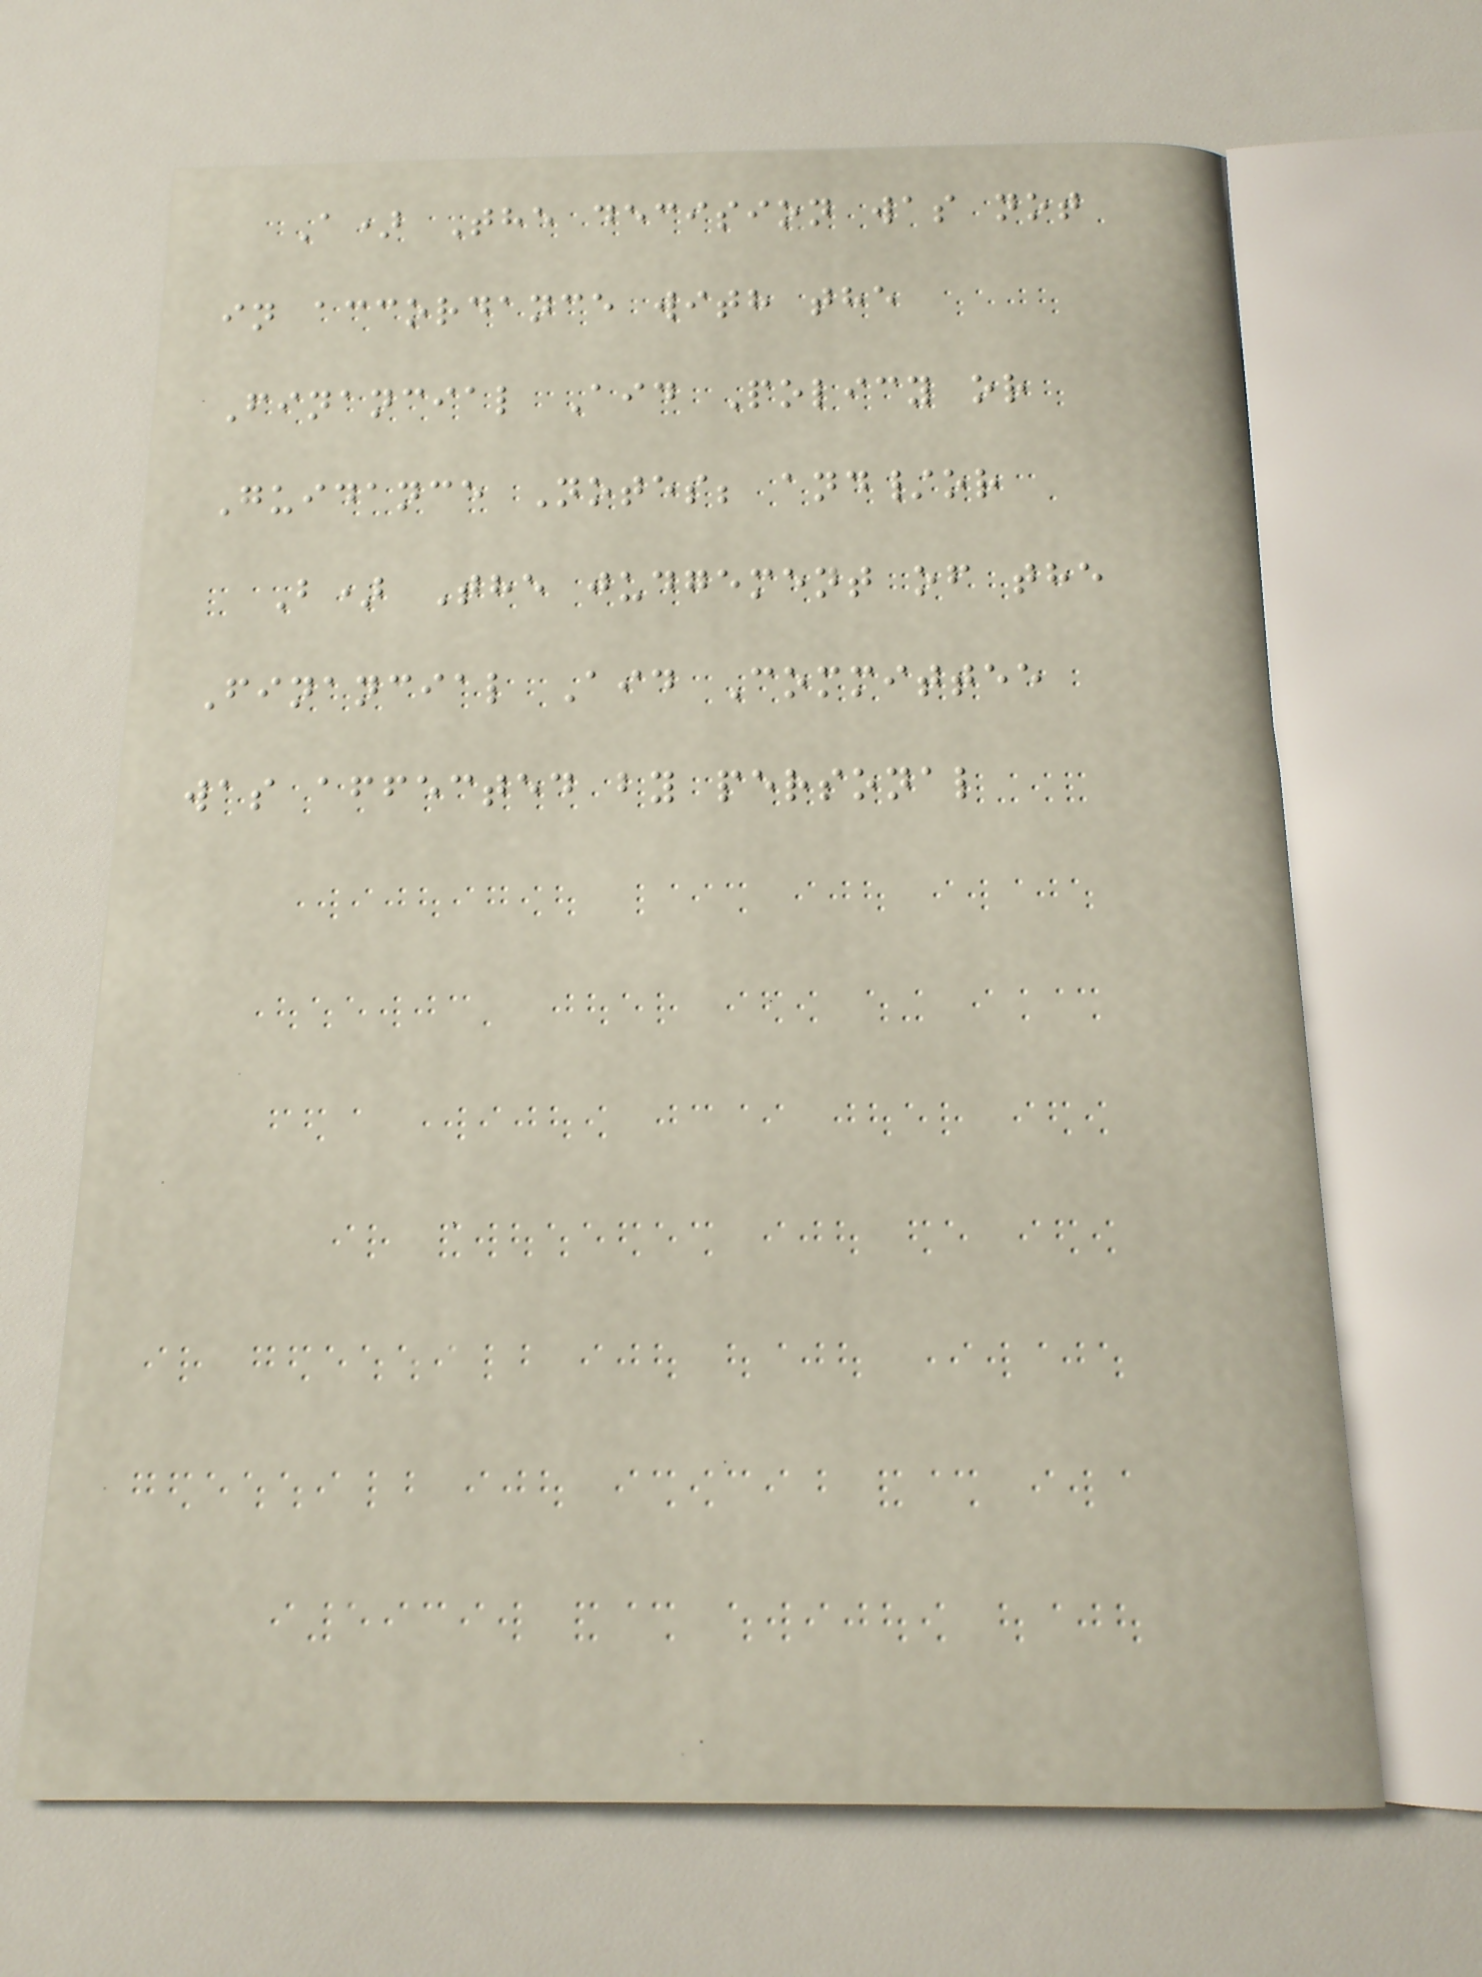A) The decision was not
in accordance with the
Financial Aid Policy or
Guidance Notes; and/or
B) The judgement of the
Financial Aid Committee
was affected by personal
